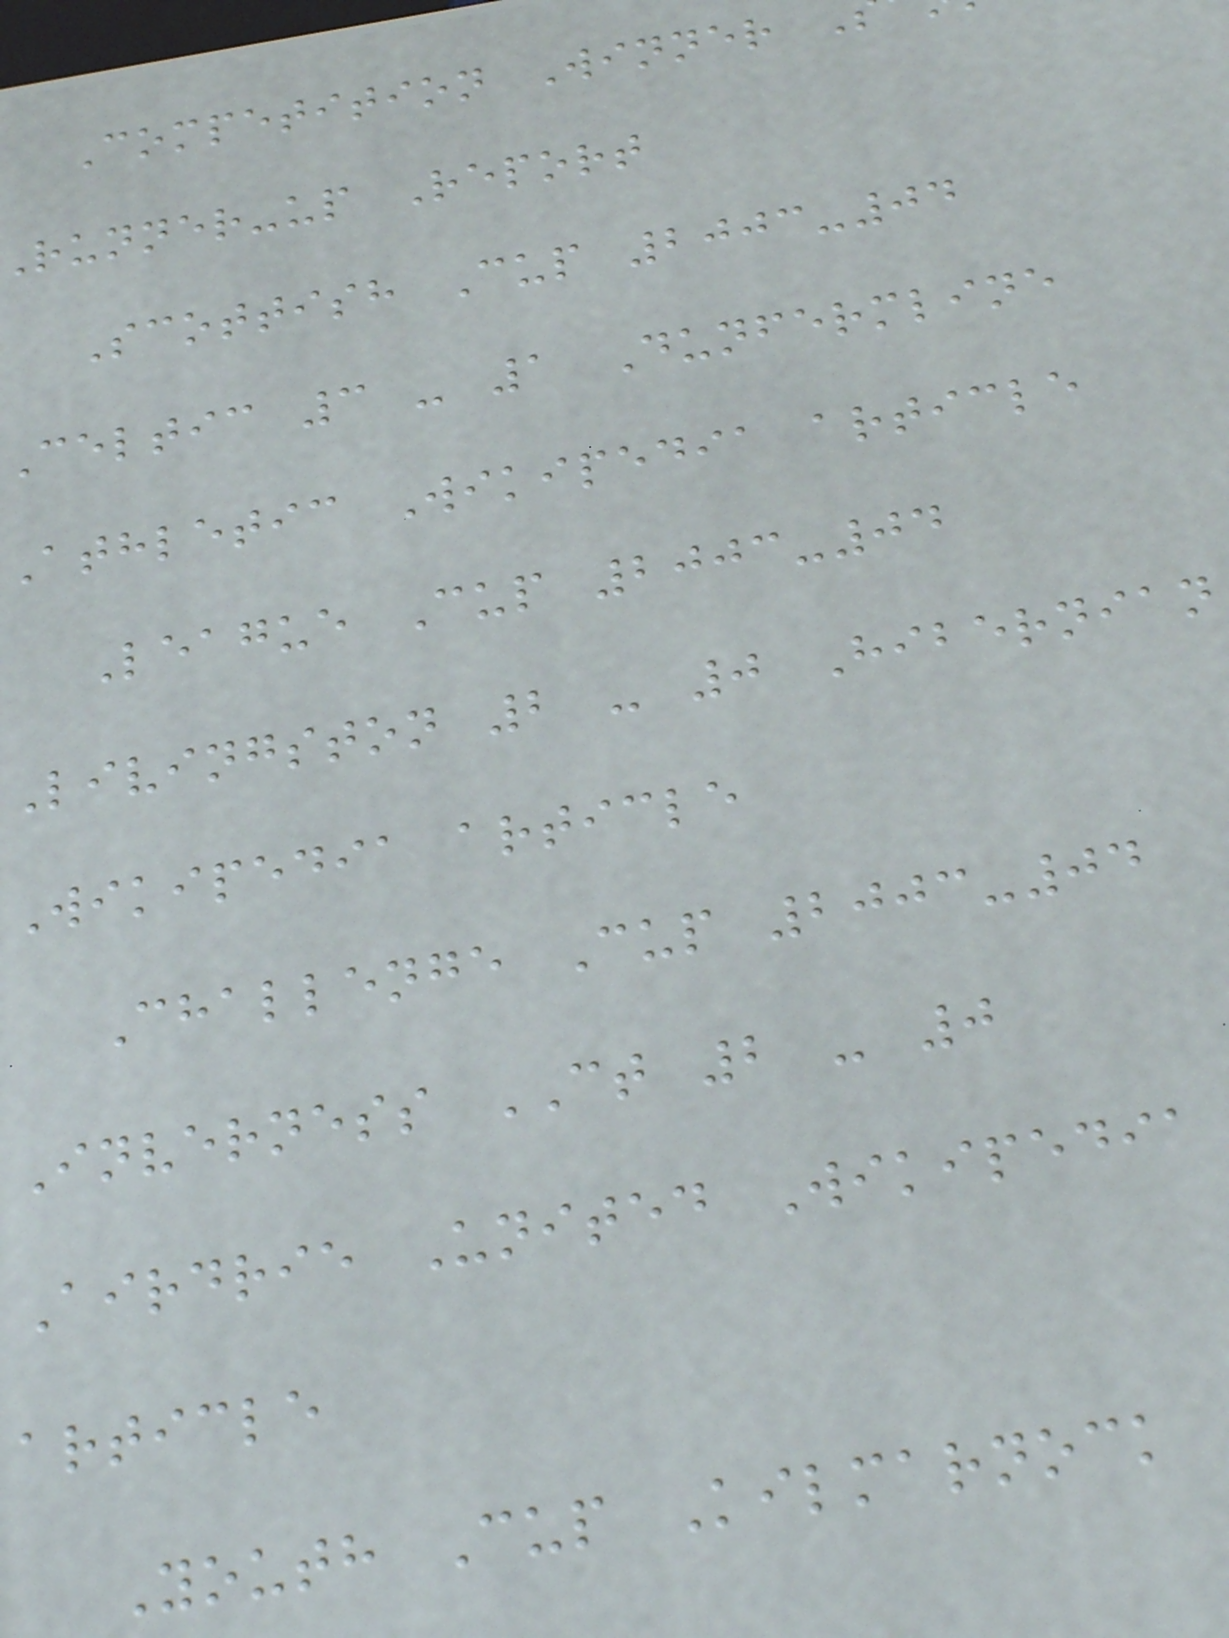Competition Winner
runner-up Report
Scottish Cup 2003-04
Celtic 3 - 1 Dunfermline
Athletic Wikipedia article
League Cup 2003-04
Livingston 2 - 0 Hibernian
Wikipedia article
Challenge Cup 2003-04
Inverness CT 2 - 0
Airdrie United Wikipedia
article
Youth Cup Kilmarnock
